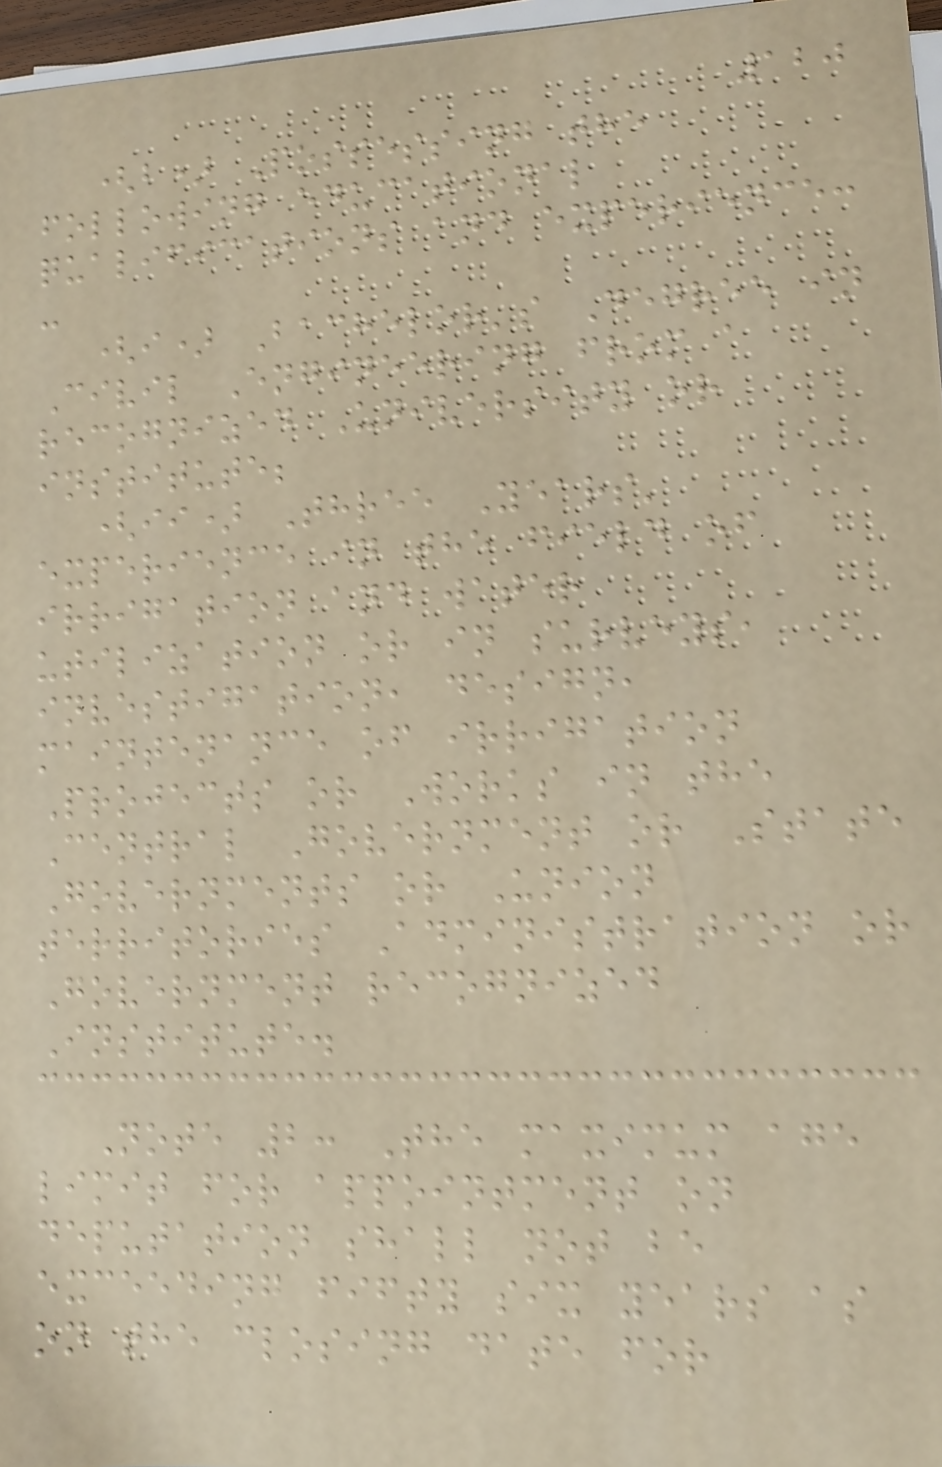120
(b) Possessing the
following educational
qualifications and experience:
-
(i) Bachelor's Degree in
Civil Engineering from a
recognized University or
institute;
(ii) Three Years'
experience in the field of
irrigation and water
utilization or in surveys,
investigation, design,
maintenance of irrigation
Projects or Works in the
Central Government or State
Governments or Union
territories Administration or
Government recognized
Institute.
Note 2: The maximum age
limit for appointment on
deputation shall not be
exceeding fifty six years as
on the closing date for
